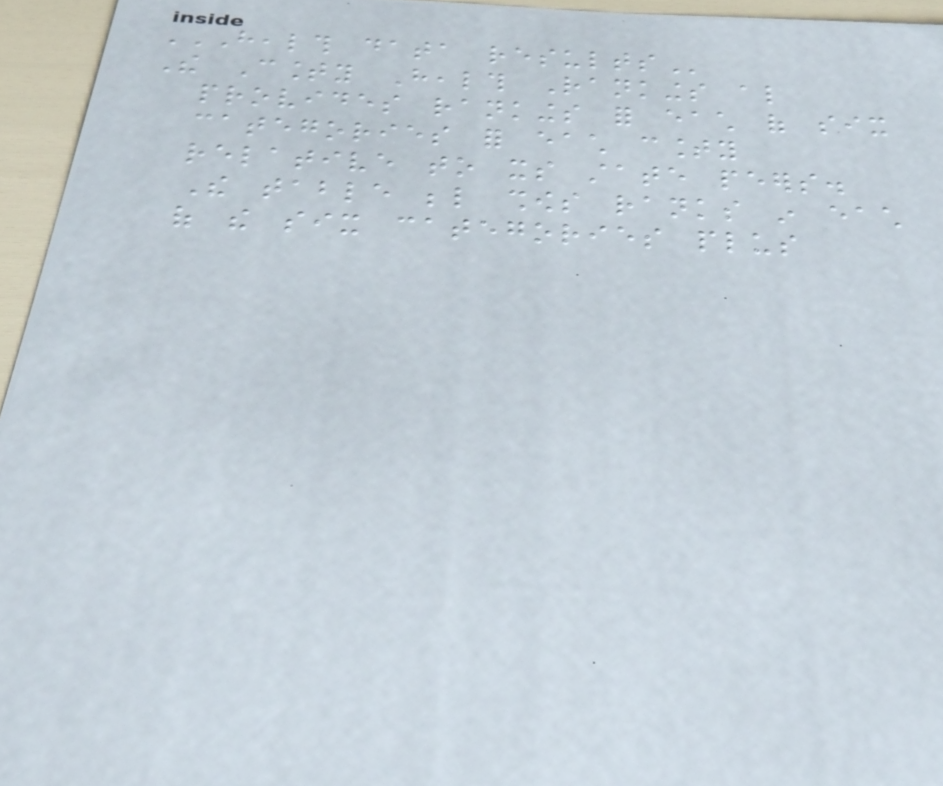HEALTH DATA RESULTS
The County Health Rankings also
provides rankings for each of six
categories for each county
relative to its state peers.
The table below shows ranks in each
of the six categories plus
